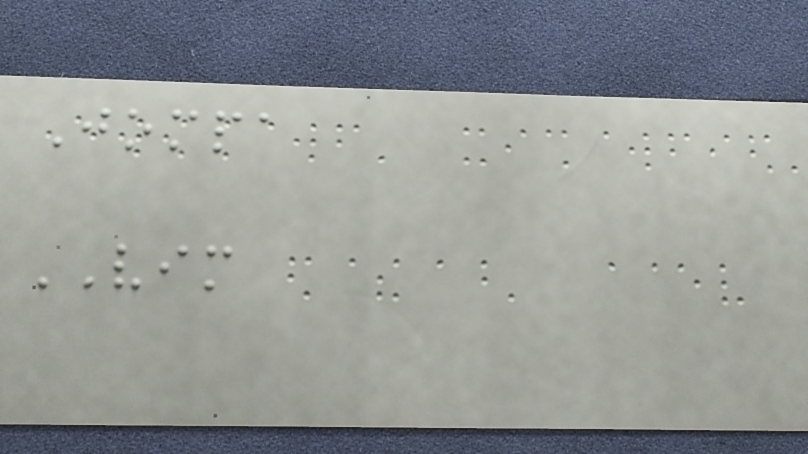Jompa
VIM
